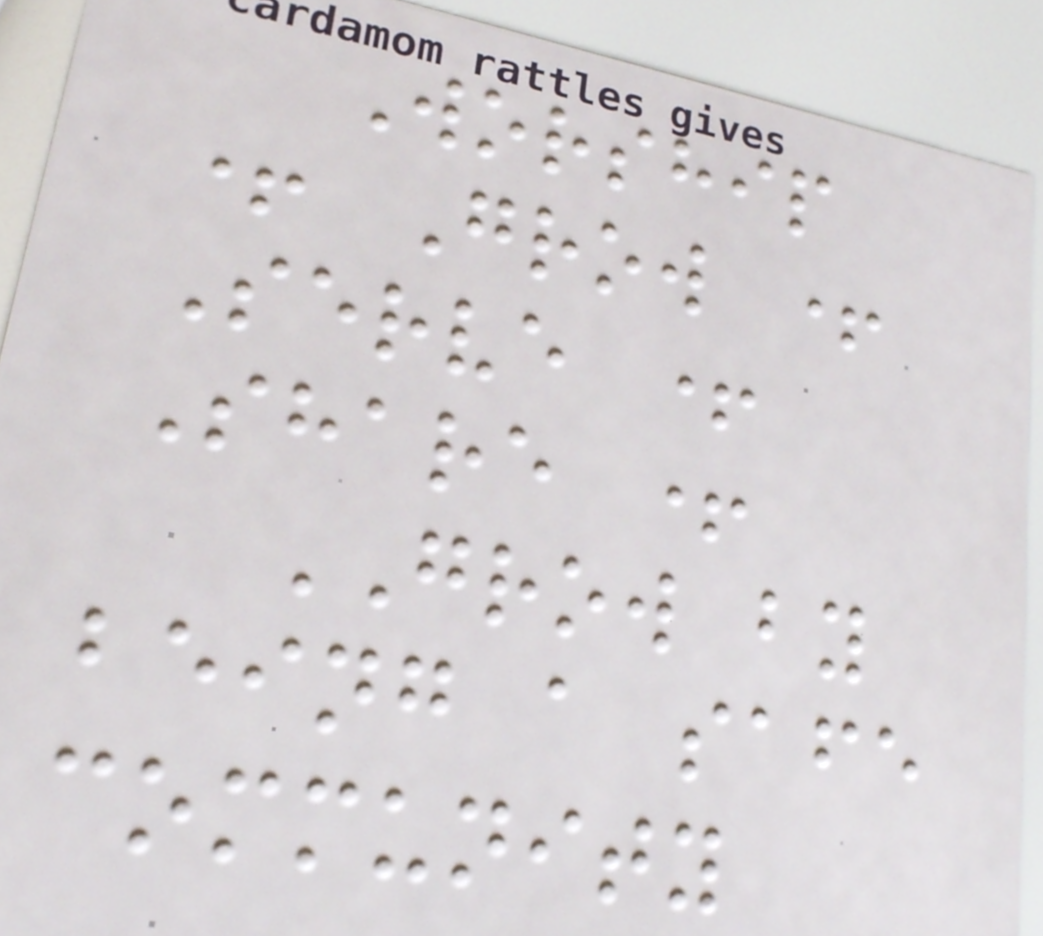Worship
+ Grow +
Serve +
Share +
GROW by
being a safe
community
